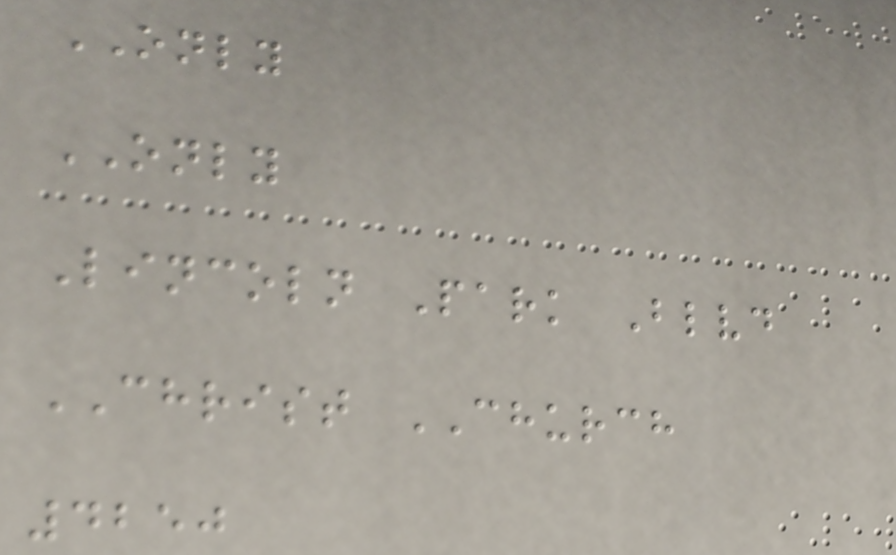ONLY
ONLY
Lincoln Park Blvd
CHRIST CHURCH
4250
